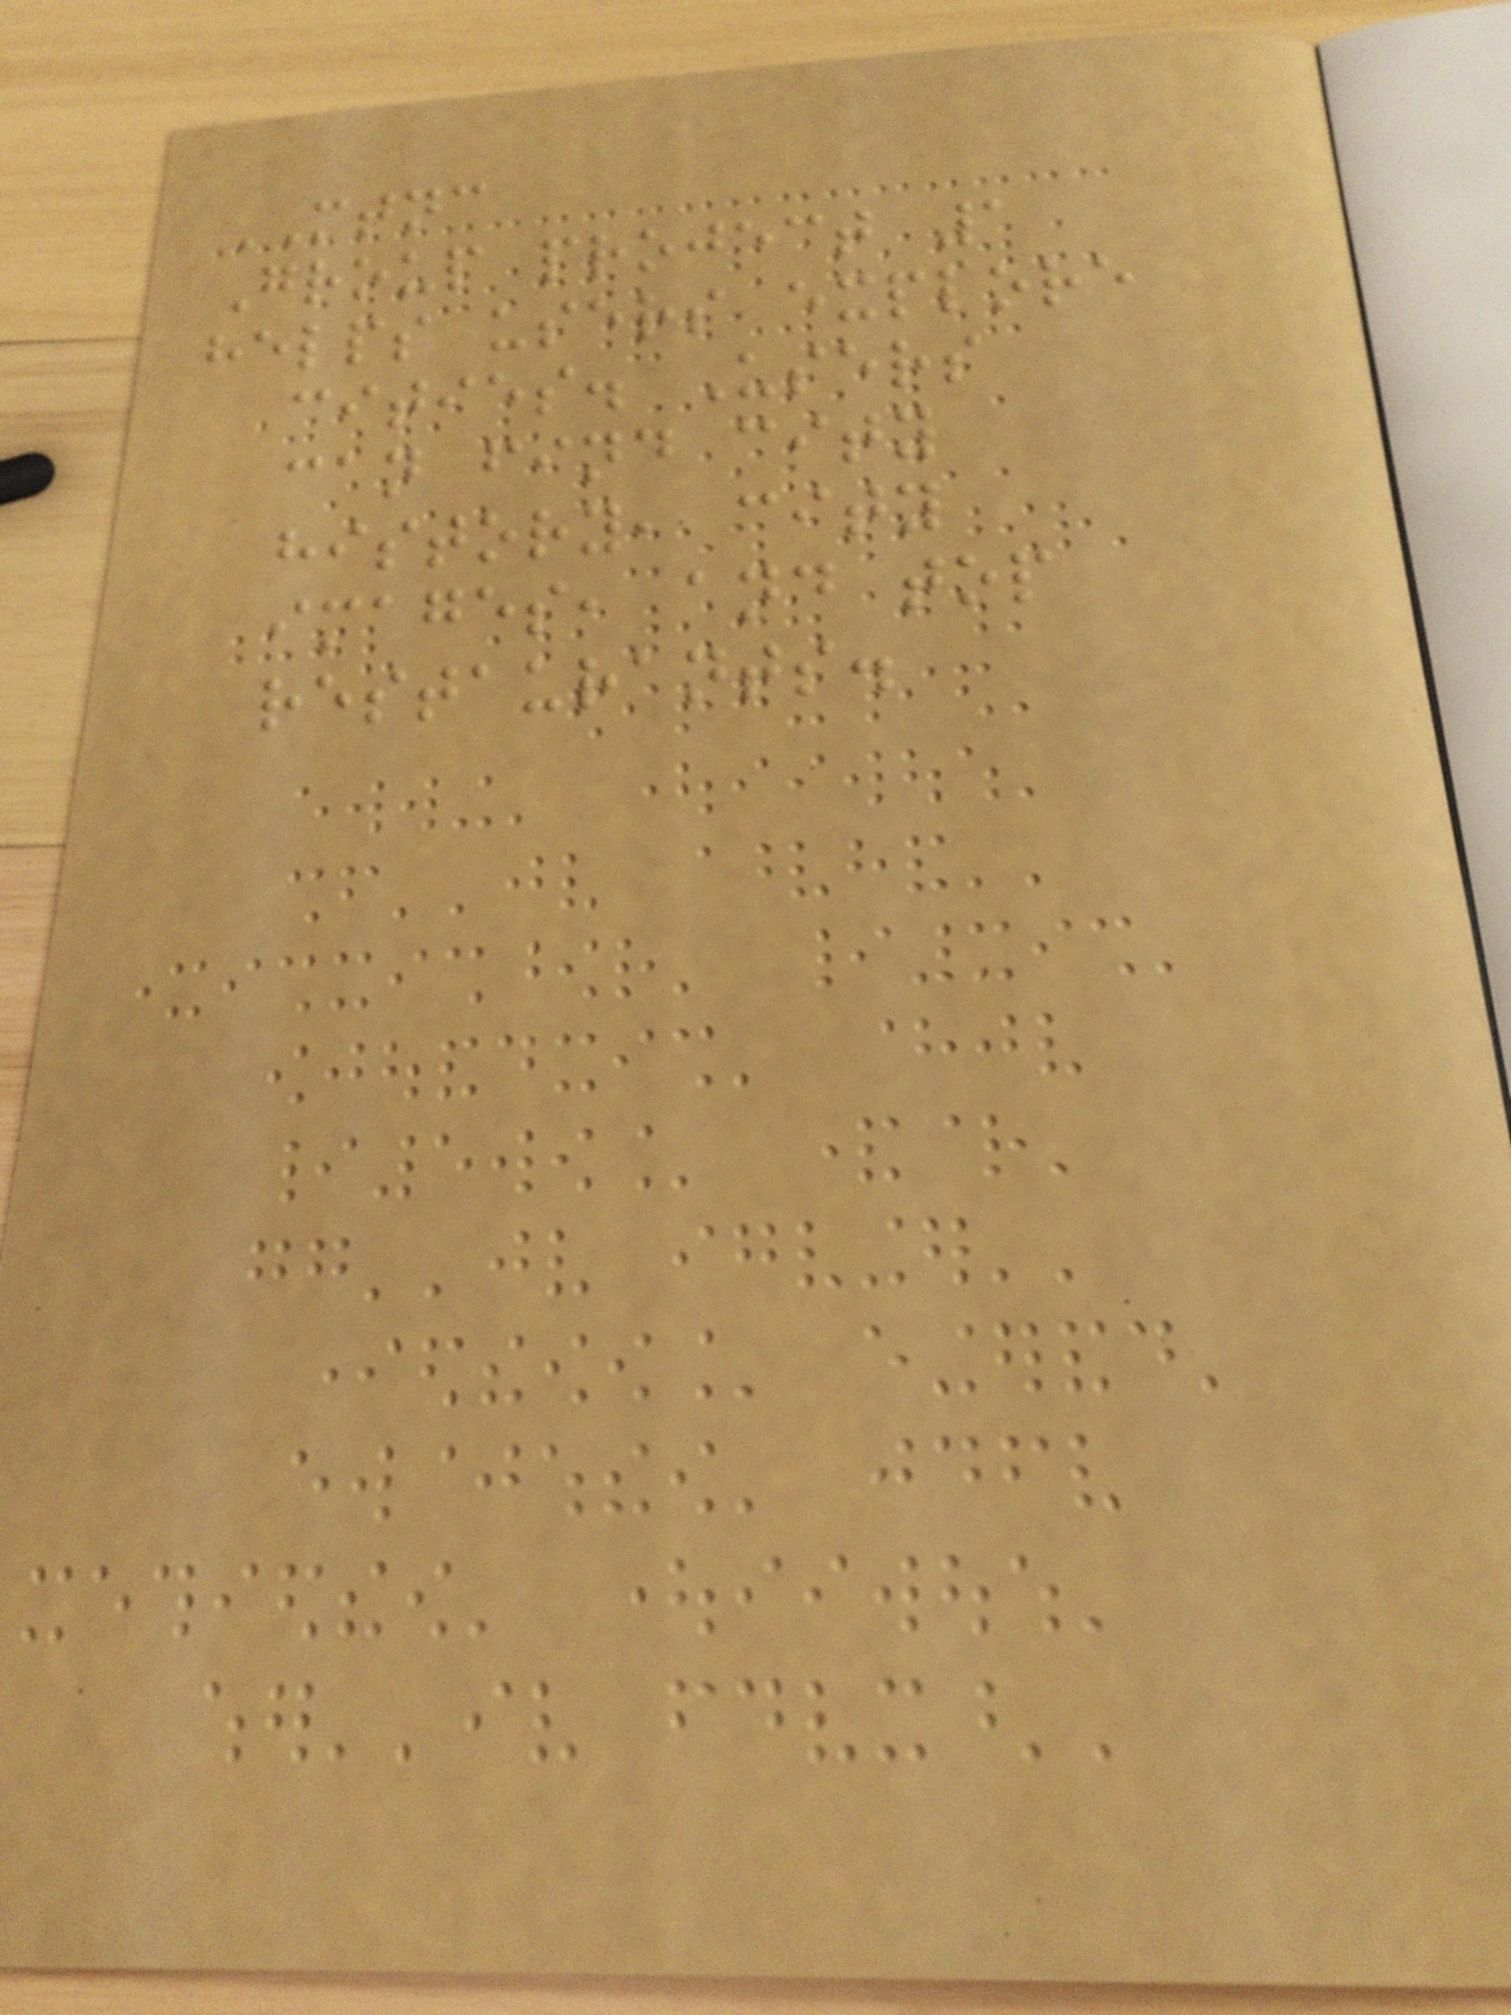MTNC
Group project 1
helps users explore
cities. Users
can find city
history, city
images, and top
restaurants.
